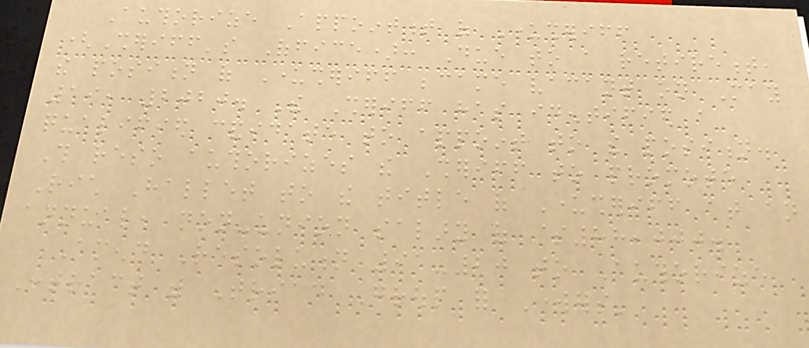Authorize Appointment of Undersheriff
(Sheriff's Office): Due to a retirement,
the position of Undersheriff became vacant on May
19, 2020. The Sheriff has identified a
qualified candidate to appoint to the position.
This reso authorizes the Sheriff to promote
Rich Hallet to the title of Undersheriff at an
annual, non-union salary of $88,000.
Amend Resolution 91-20 to Authorize
Contract with Triad Group for Workers'
